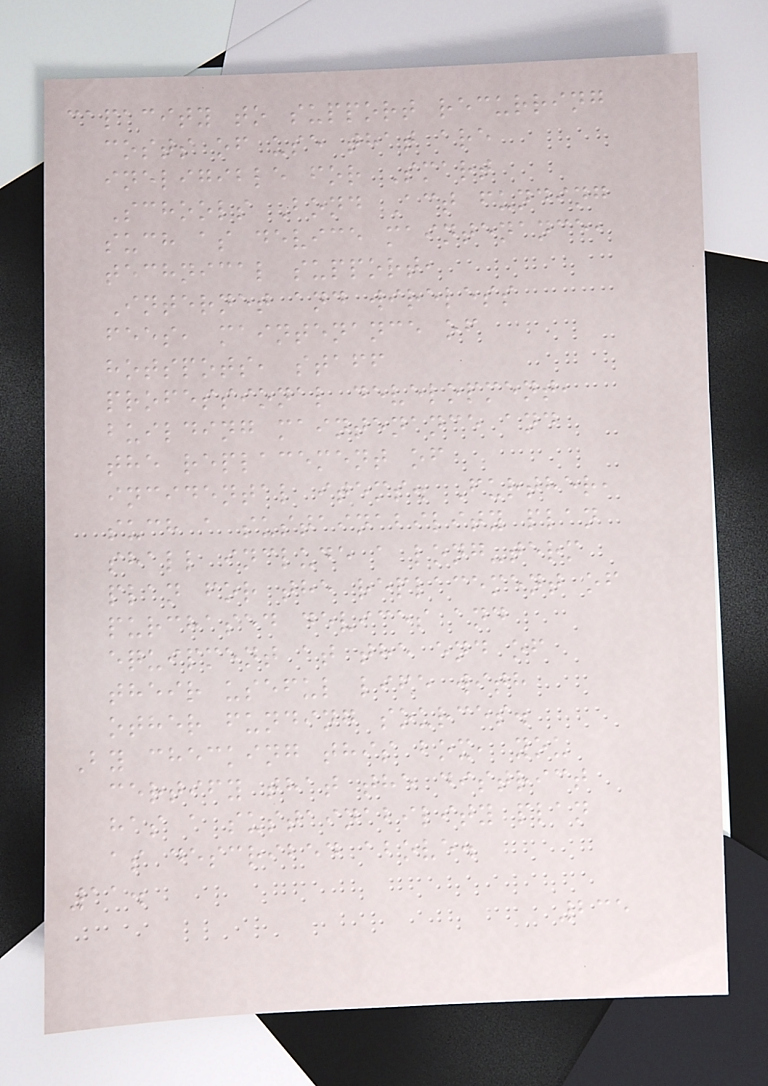capacity to support recurring
costs of use that are
ineligible for Smart
Schools Bond Act funding
such as device maintenance,
technical support,
Internet and wireless
fees, maintenance of
hotspots, staff
professional development,
building maintenance and
the replacement of
incidental items. Further,
such a sustainability plan
shall include a long-term
plan for the replacement of
purchased devices and
equipment at the end of
their useful life with
other funding sources.
By checking this box, you
certify that the district
has a sustainability plan
as described above.
11.
235
